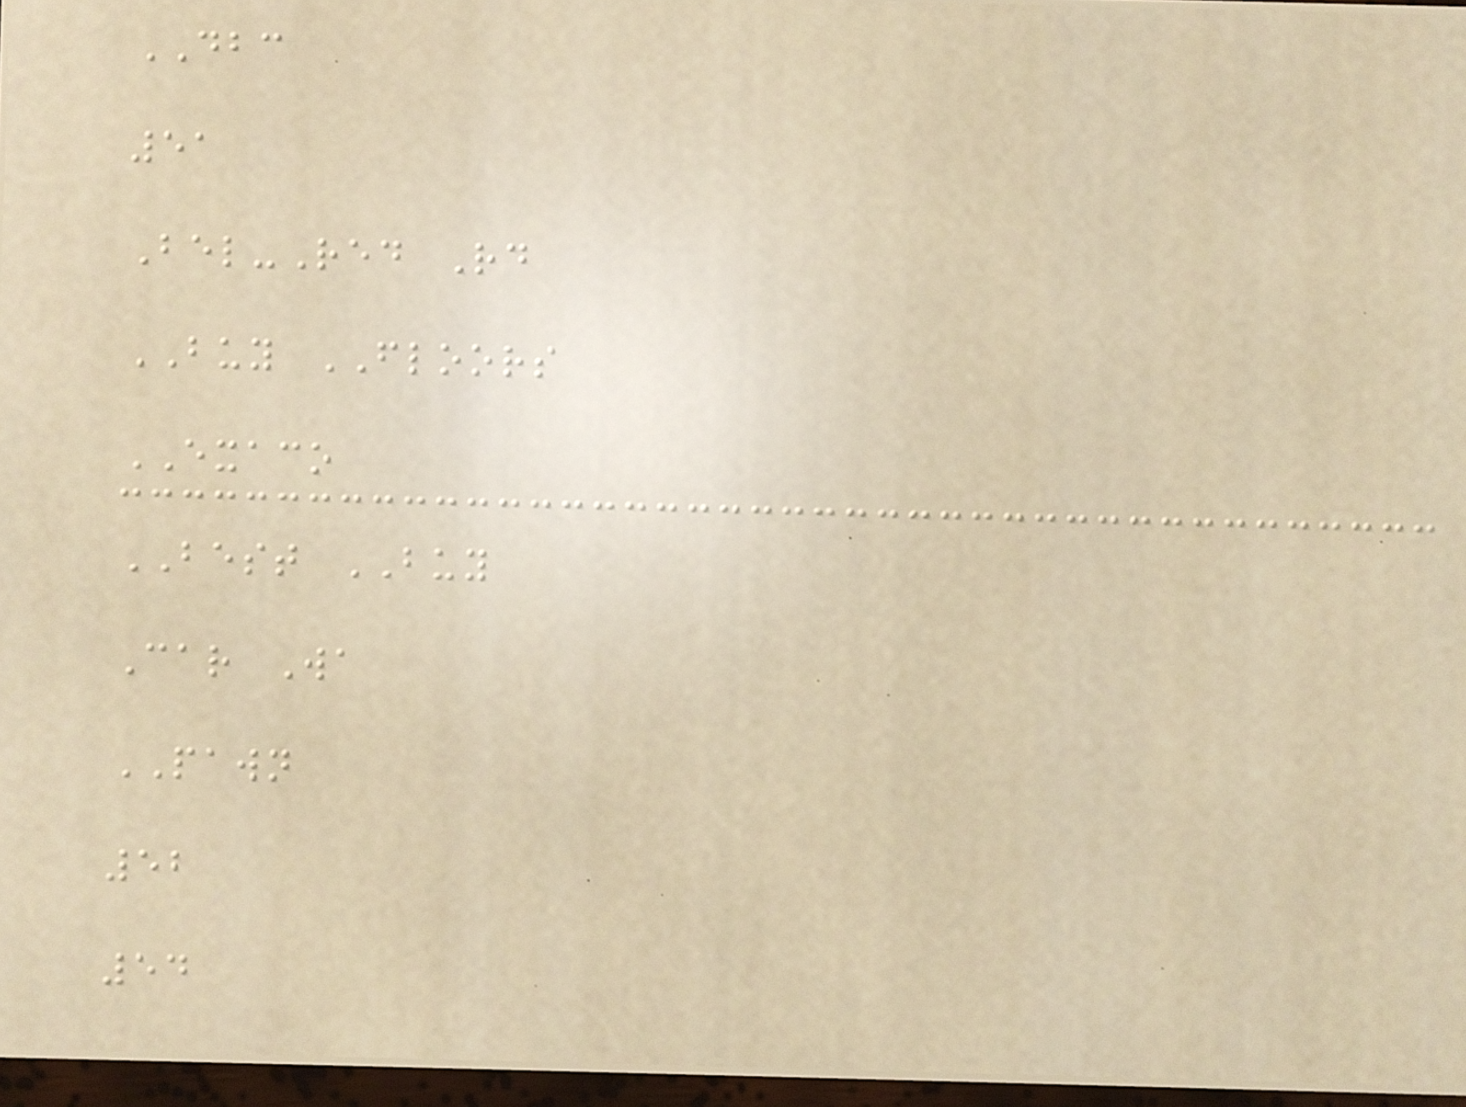DBC
51
Bel-Red Rd
BUY FLOORS
EXACO
BEST BUY
Car Wa
PAWN
52
54
